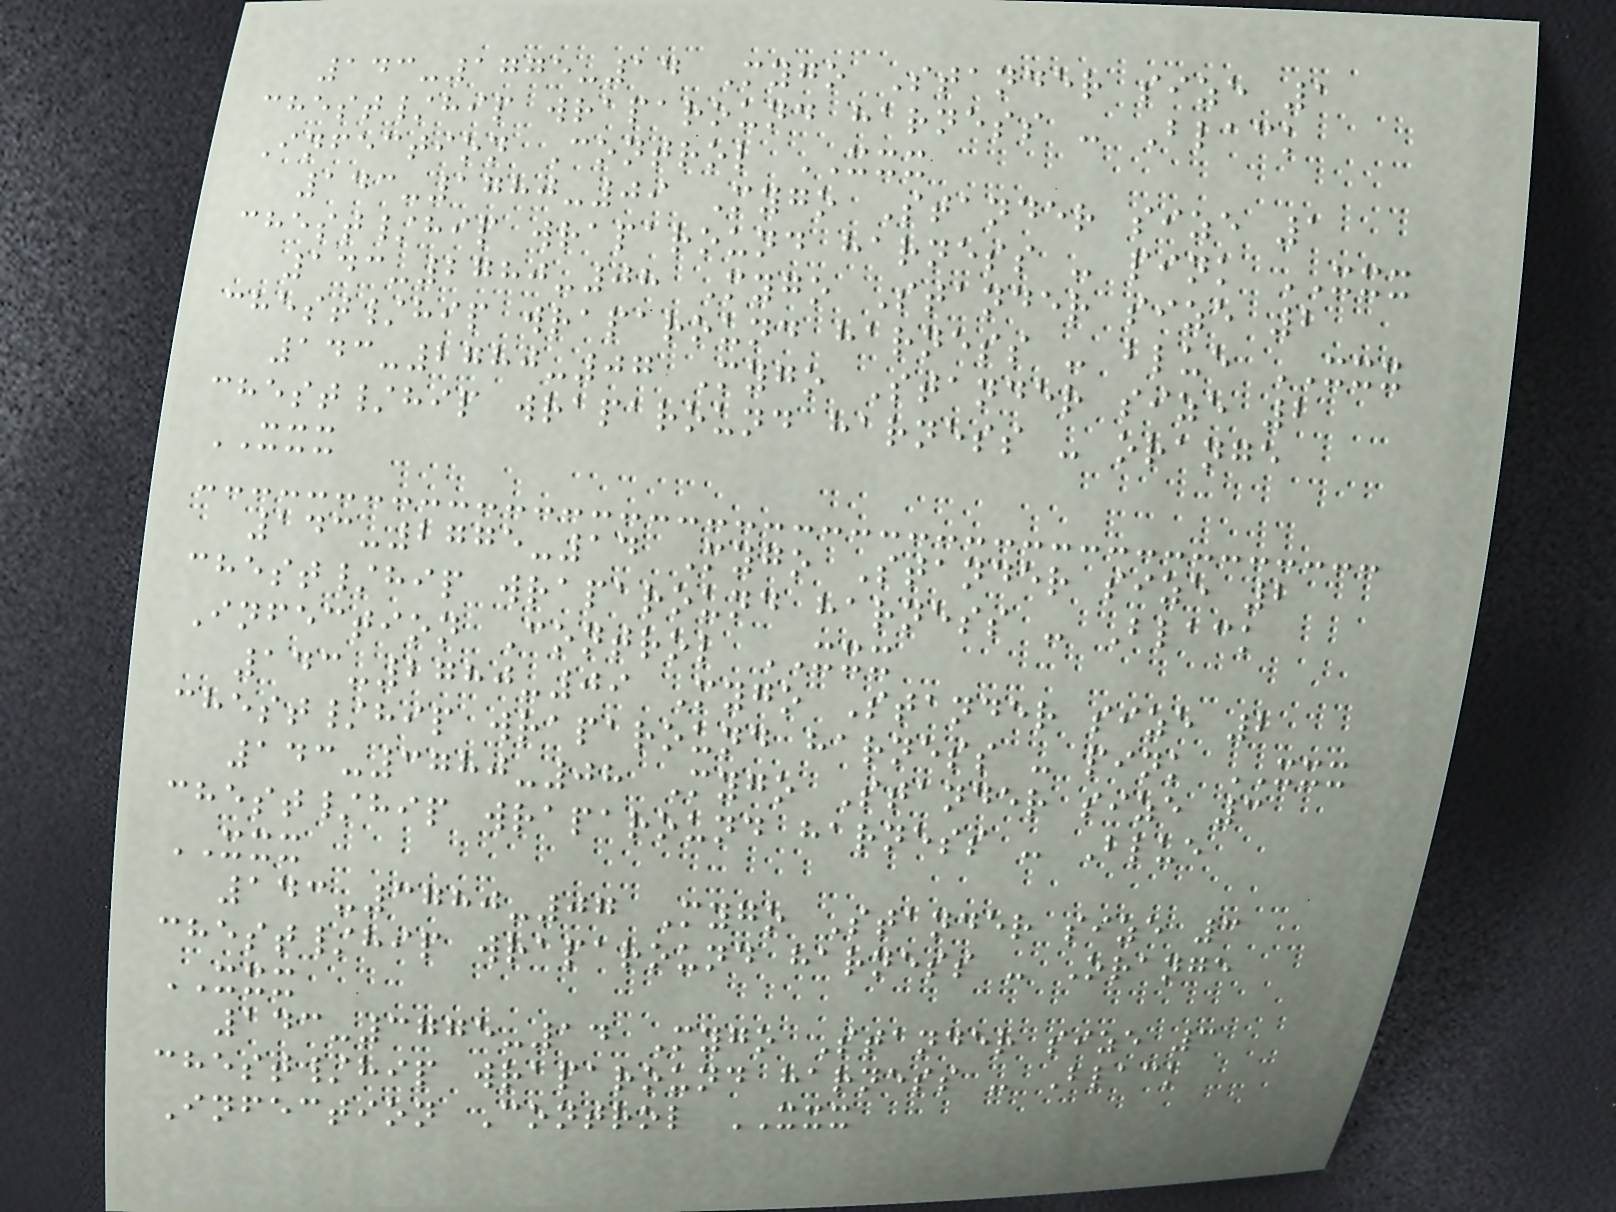143-1775-14 Mygo Stander size 1
chest/hip wraparound harness - Black
Infection Control XXX
143-1780-09 Mygo Stander size 1
chest/hip wraparound harness - pink XXX
143-2780-08 Mygo Stander size 2
chest/hip wraparound harness - blue XXX
143-2780-07 Mygo Stander size 2
chest/hip wraparound harness - orange
XXX
143-2775-14 Mygo Stander size 2
chest/hip wraparound harness - Black
Infection Control XXX
143-2780-09 Mygo Stander size 2
chest/hip wraparound harness - pink XXX
143-3780-08 Mygo Stander size 3
chest/hip wraparound harness - Blue
XXX
143-3780-07 Mygo Stander size 3
chest/hip wraparound harness - Orange
XXX
143-3775-14 Mygo Stander size 3
chest/hip wraparound harness - Black
Infection Control XXX
